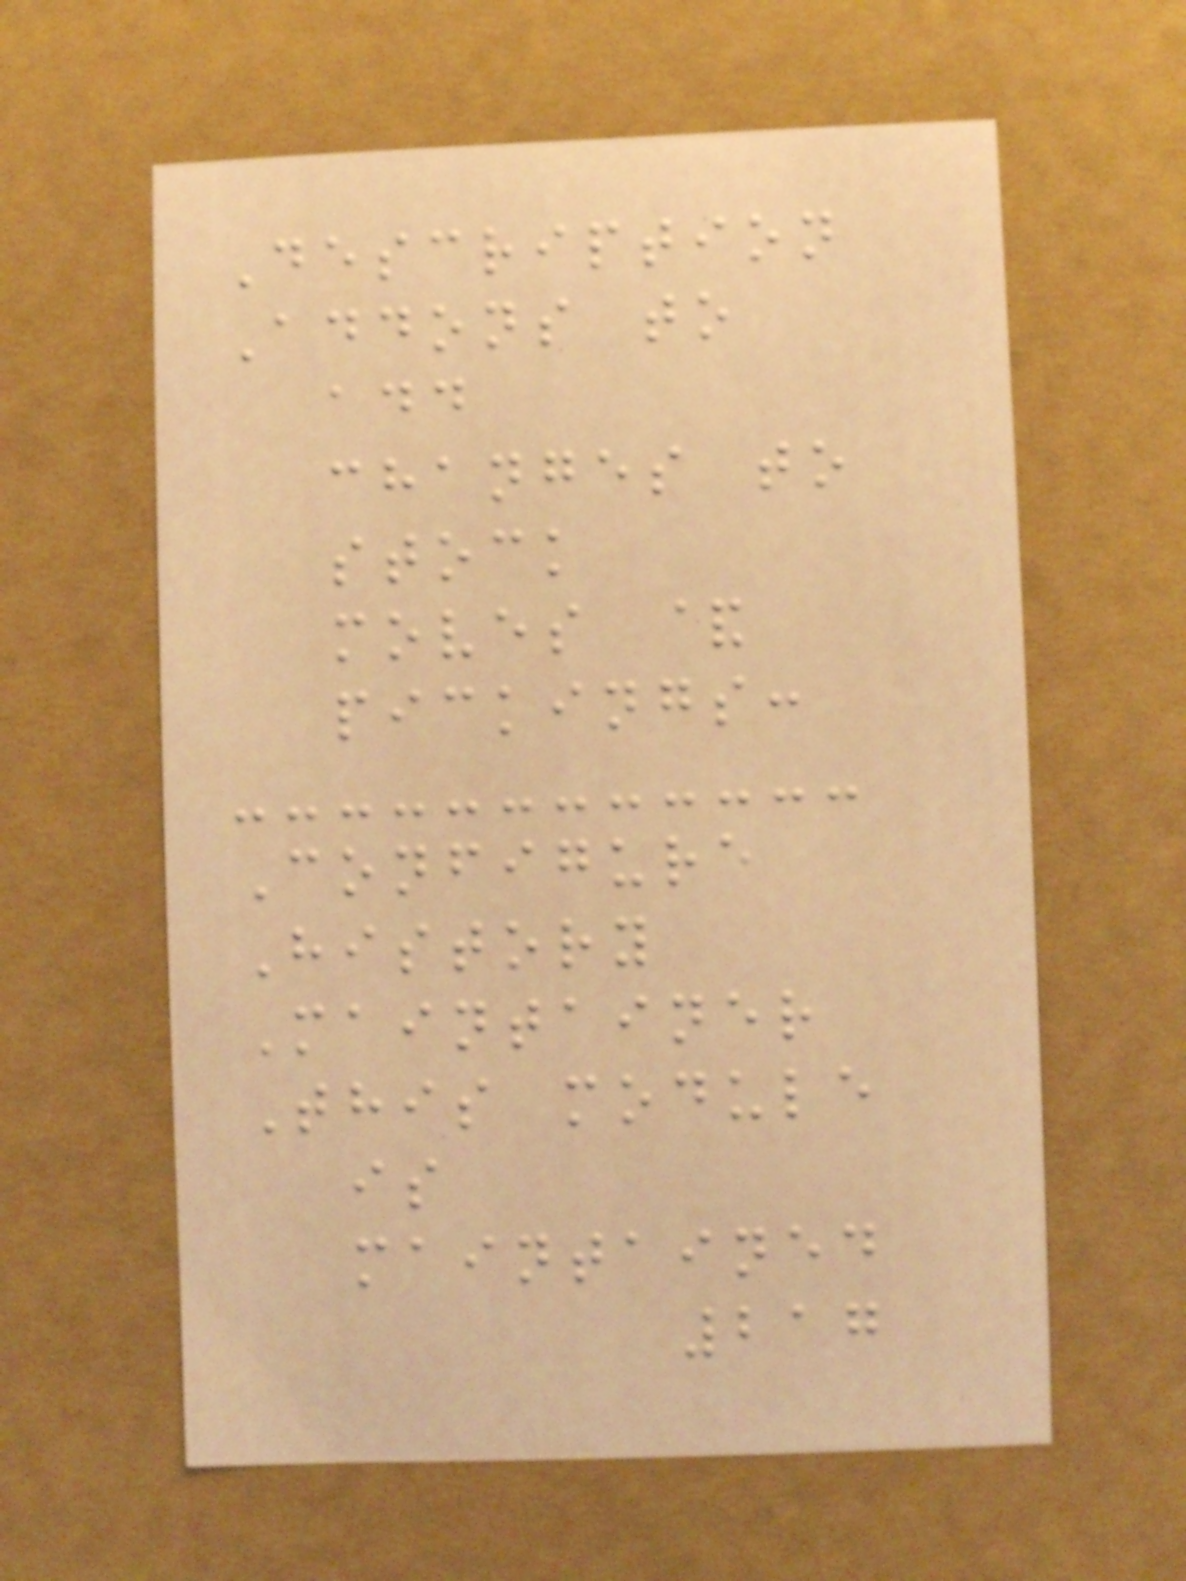Description
Addons to
add
changes to
stock
moves &
pickings:
Configure
History
Maintainer
This module
is
maintained
217
